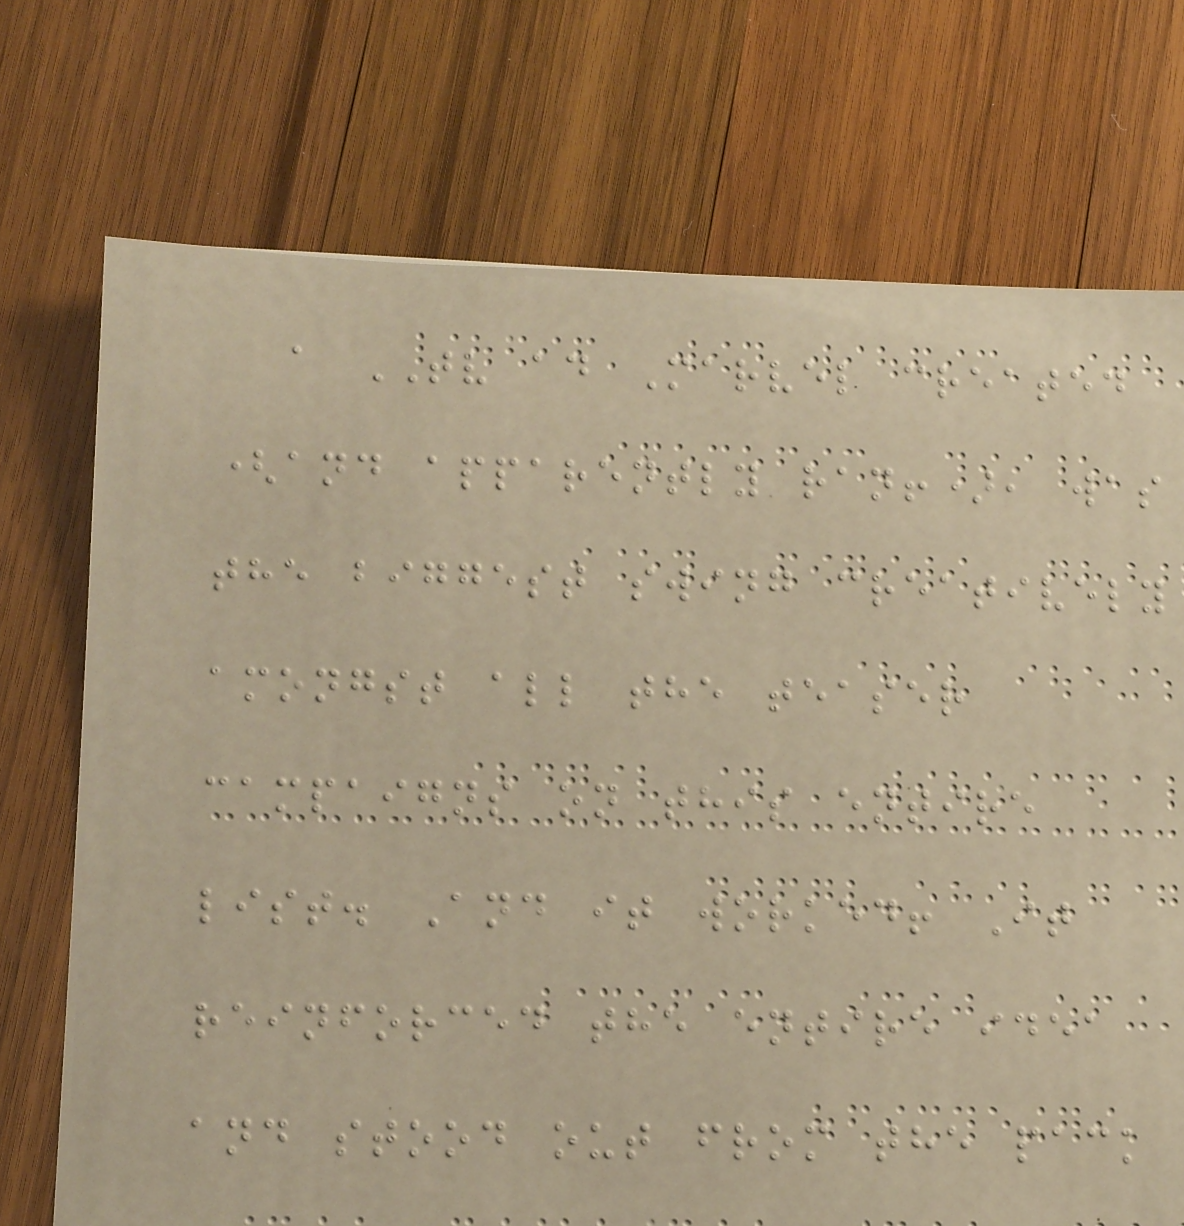a TV ad Marvel created
(and apparently ran!), was
the biggest swing creatively
amongst all the teaser
campaigns on this entire
list. And it worked! It
reinforced the entire idea
and stood out from the pack
